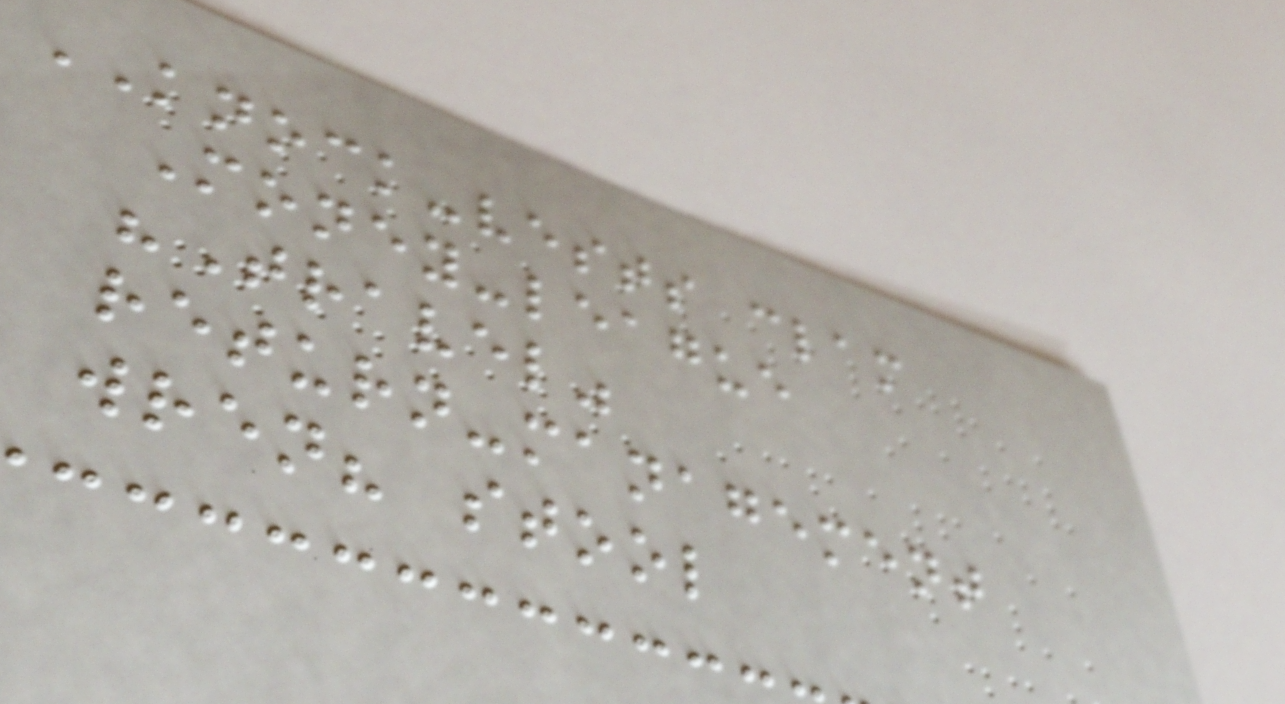KNOCK-vests clam
Money-league
"Travel"
return-management
wren? stool
